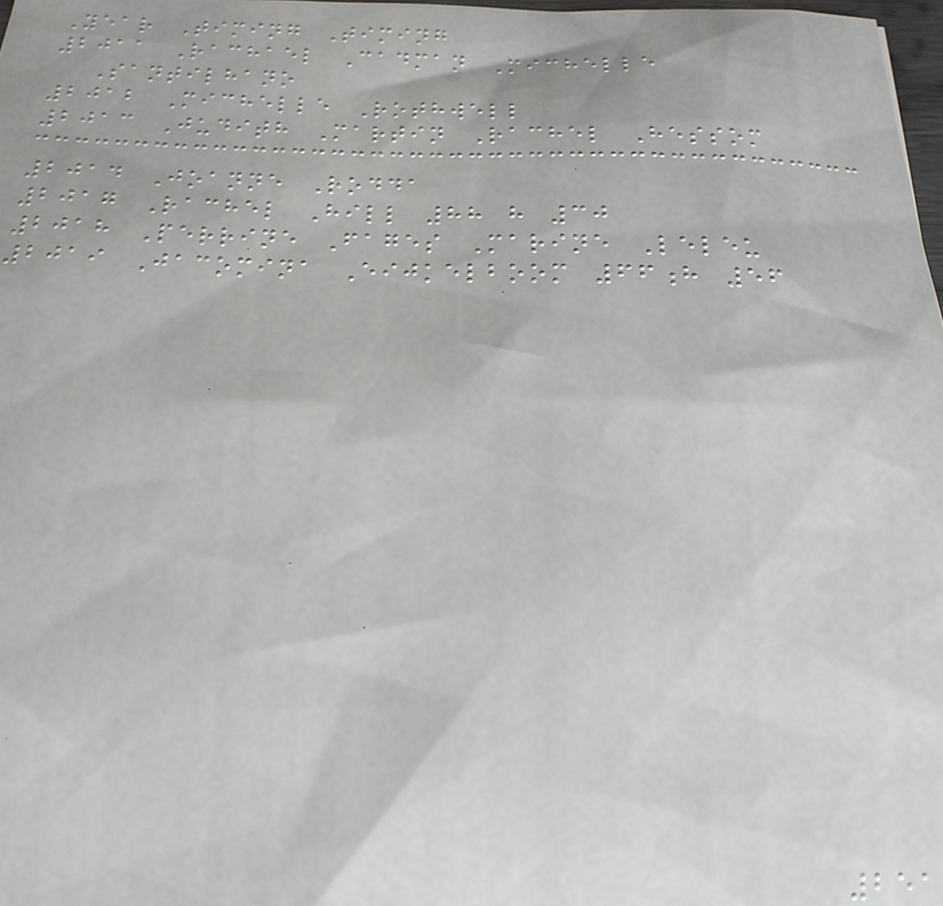Year Timing Timing
2011 Rachael Cadman Michelle
Santilhano
2012 Michelle Rothwell
2013 Judith Martin Rachel Hessom
2014 Joanne Rodda
2017 Rachel Hill 88 h 30
2018 Perrine Fages Marine Leleu
2019 Jacomina Eijkelboom 66h 56
251
